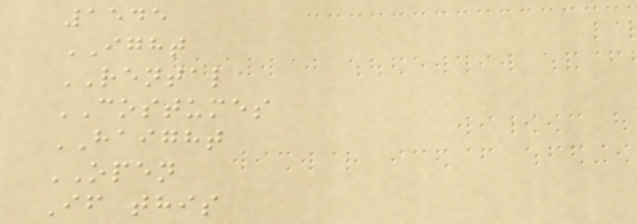1545
IGHT
RENTAL
COSTUMES
HAIGHT
OPEN
If this
